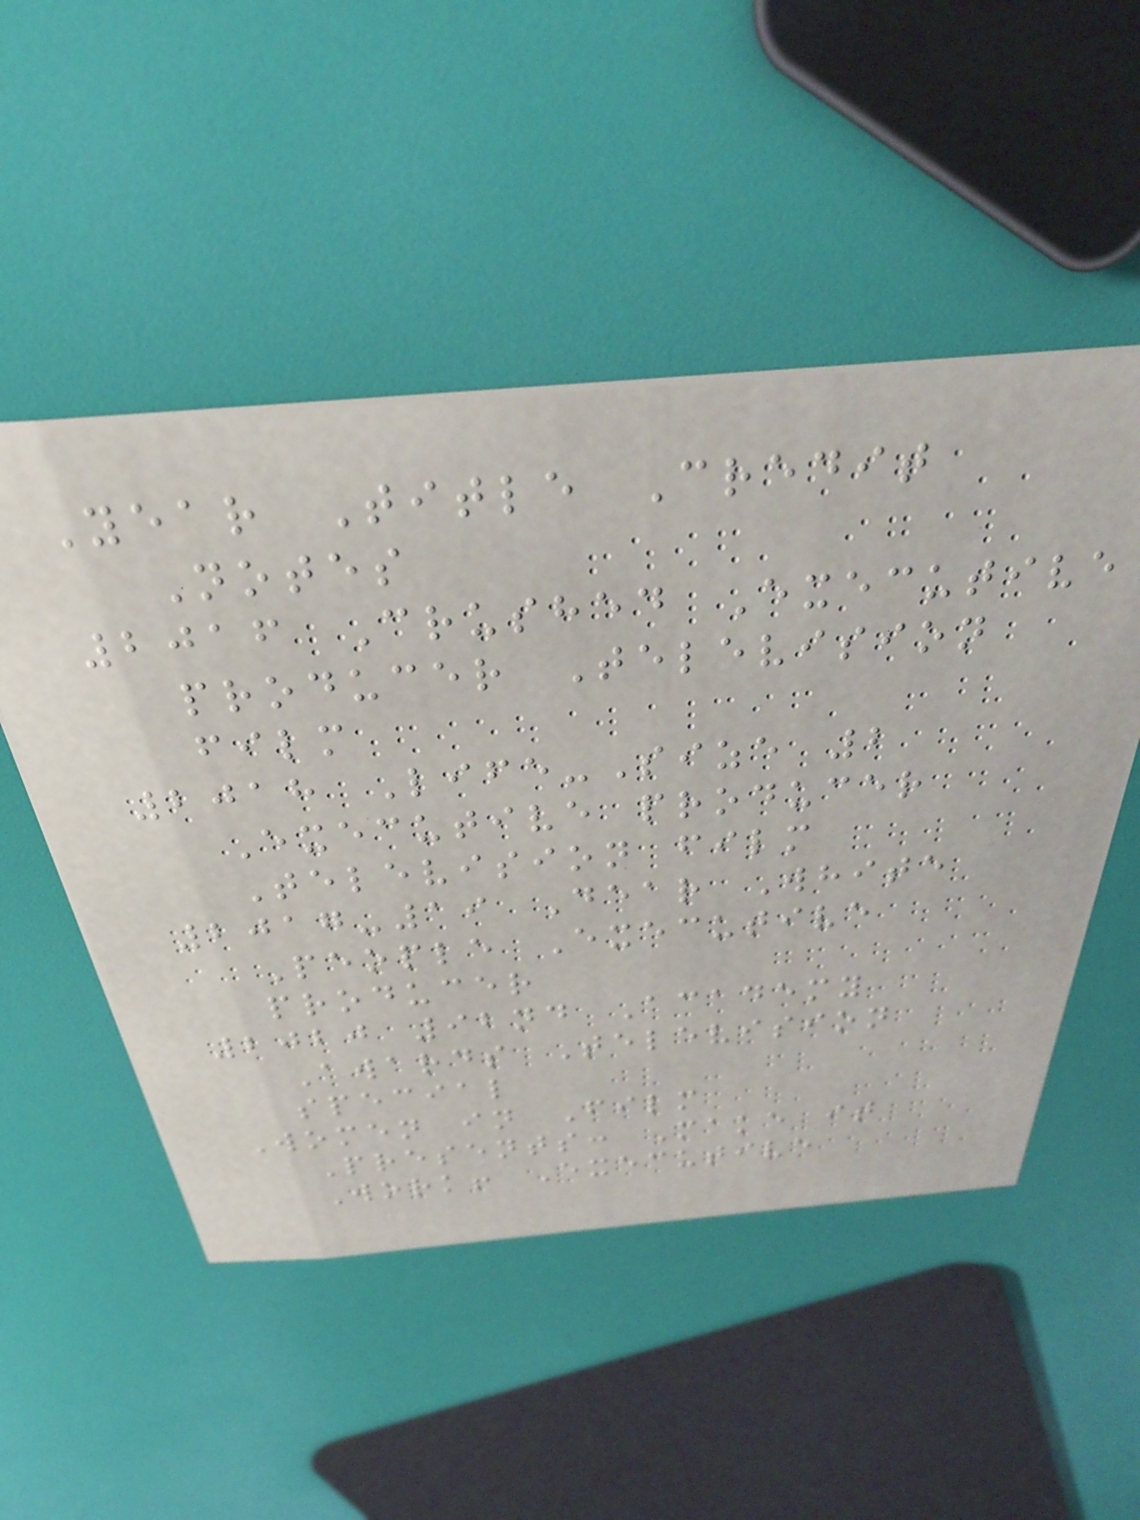Year Title Credit
Notes
2016 Crushed Executive
producer Television
film
2018 Life-Size 2
Executive producer
Television film
2017-19 Dear White
People Executive
producer
2020 92nd Academy
Awards Television
special
Women in Film
Presents: Make it
Work! Executive
